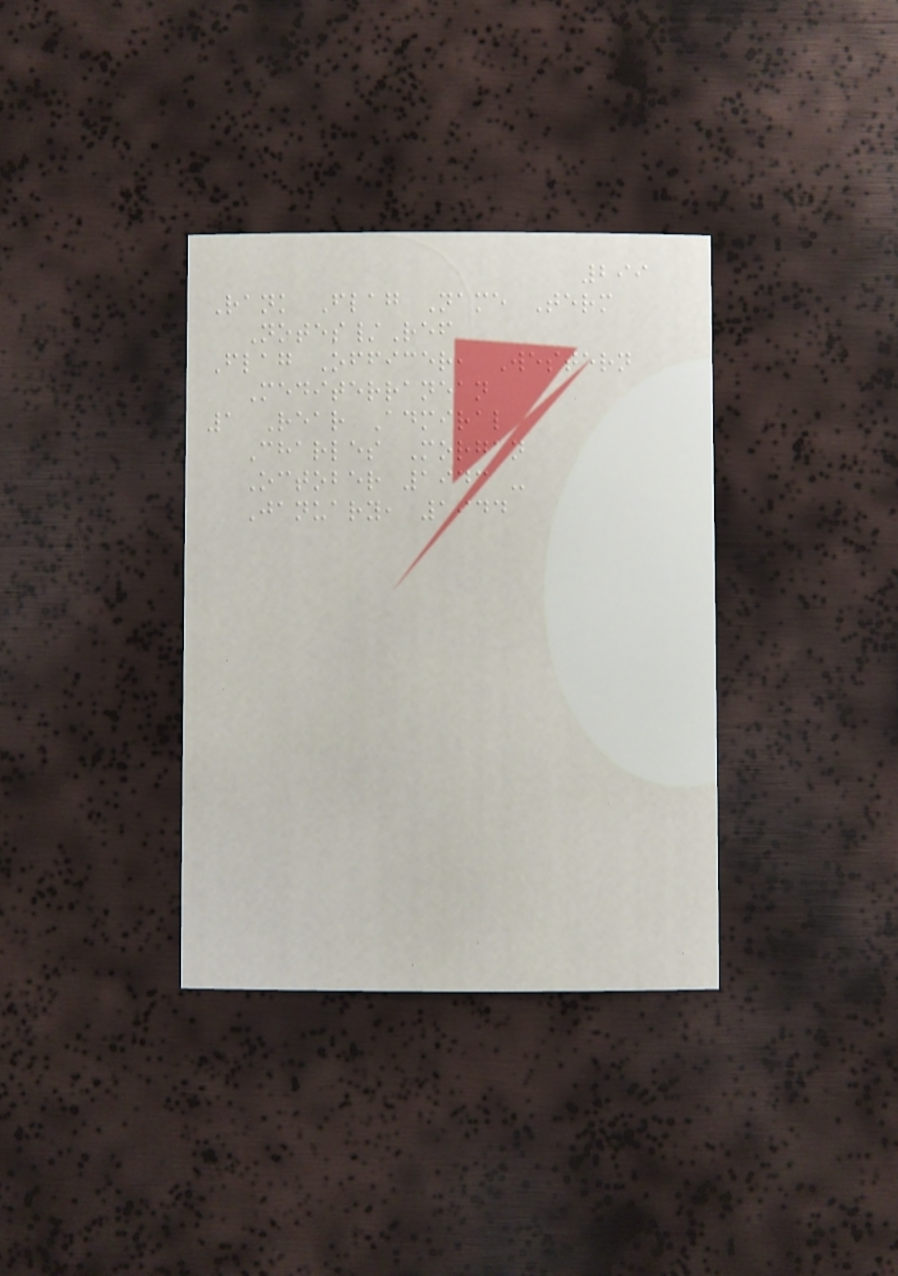299
Rank Flag Name Term
Notes/Ref
Flag Officer, Western
Mediterranean
1 Rear Admiral
Charles Morgan
October 1943 -
January, 1944
